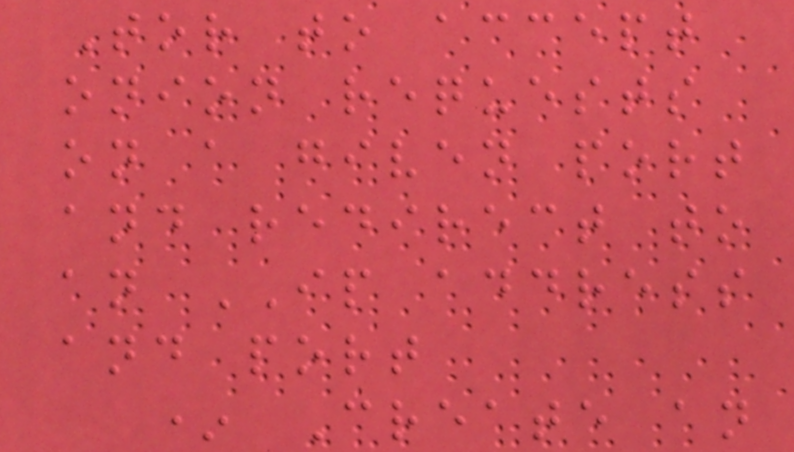Tor to accept
onion requests
on a given port
and redirect to
an IP address
and port
* Create an
